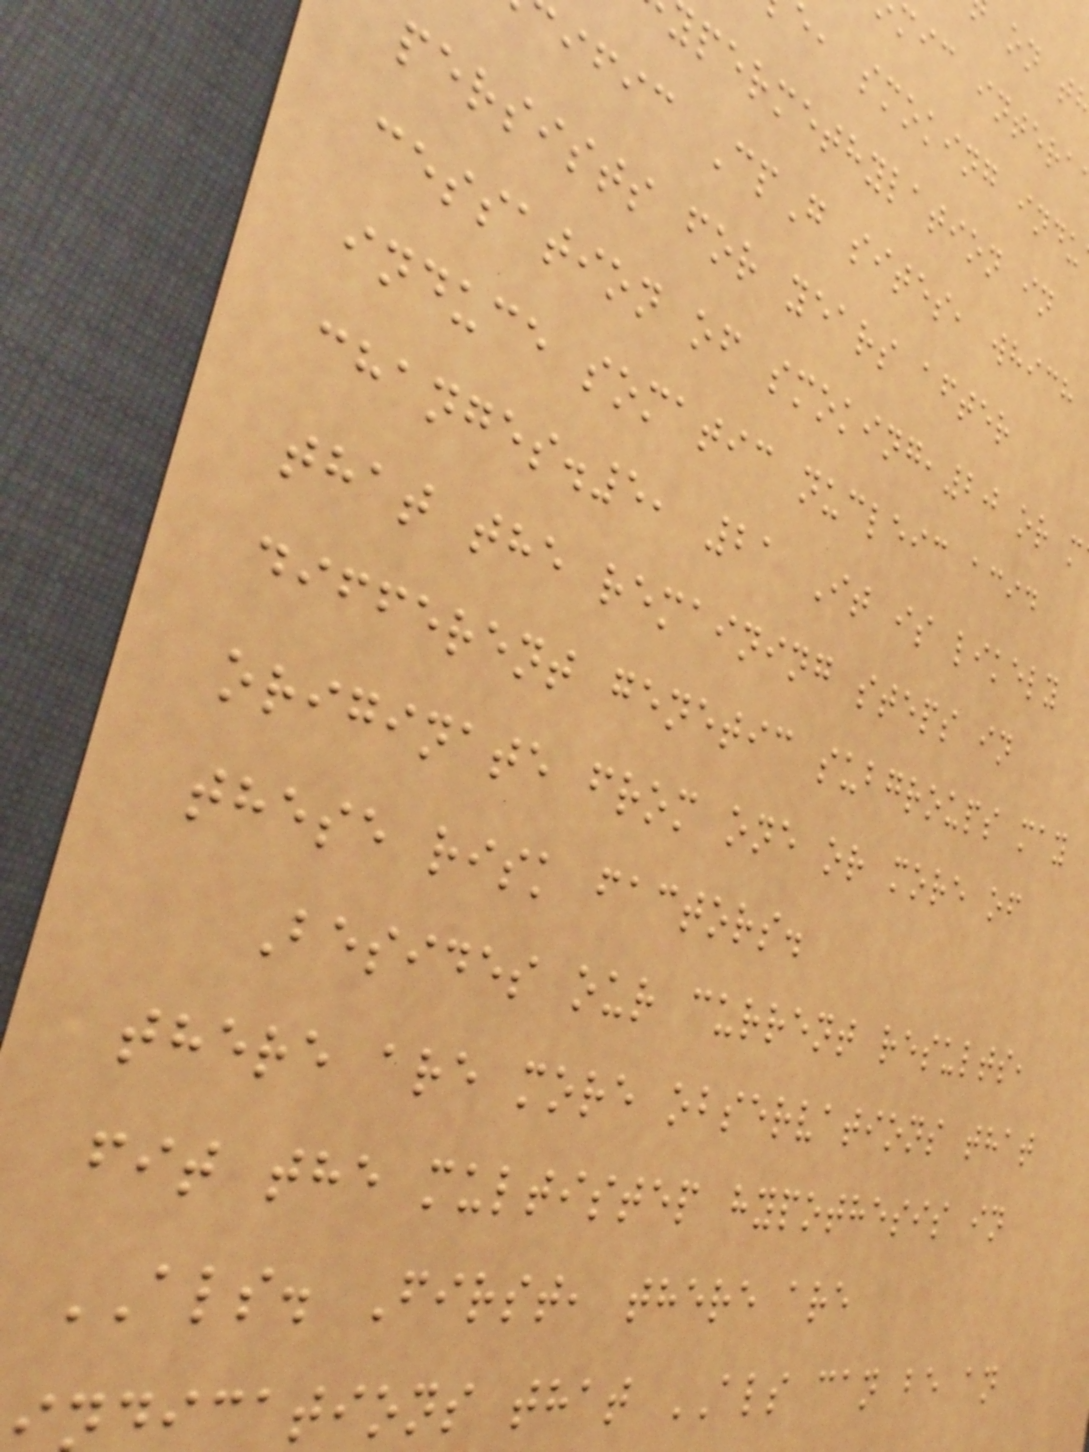mic intera
e, smoking indu
permethylation in
ific CpG sites, which
persists for years after
cessation of smoking,20 or m
induce somatic nucleic acid
changes.5, 21 It is likely
that the remaining steps in
different genetic subgroups may
originate from one or more of
these risk factors.
Besides our current results,
there are more observations that
fit the multistep hypothesis in
ALS. First, there are
dications that ALS can be an
